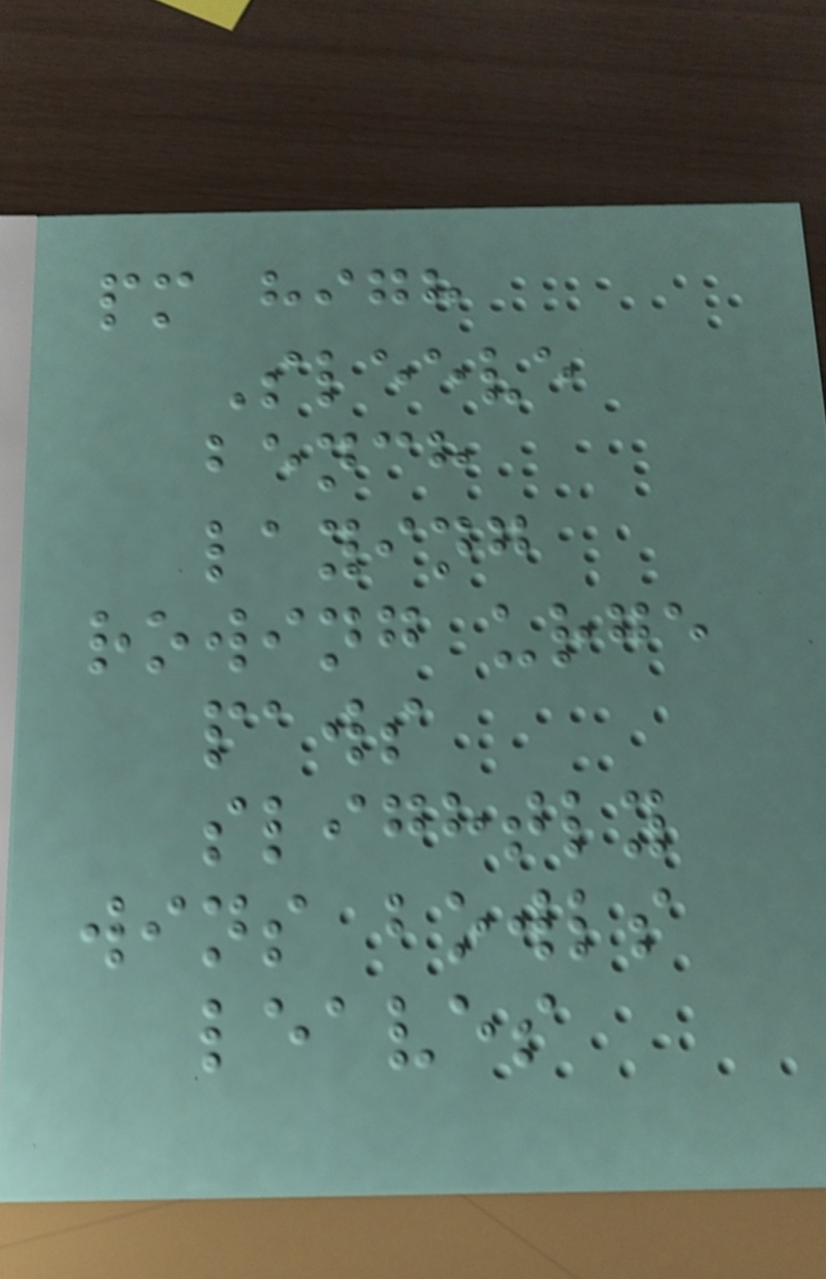pm high
Sleeve
bench
laying
rowing urge
paws
slightly
wins bowls
leaves
